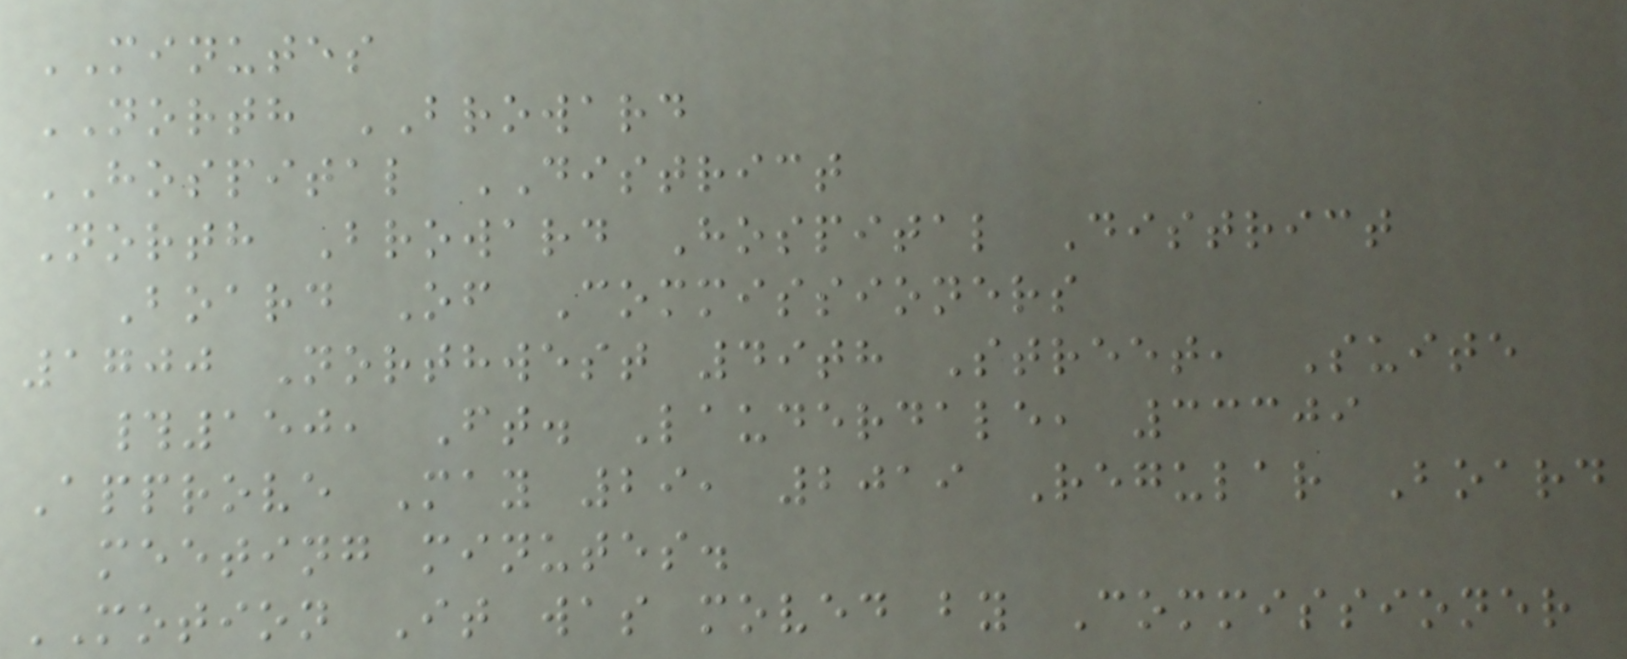MINUTES
NORTH BROWARD
HOSPITAL DISTRICT
North Broward Hospital District
Board Of Commissioners
1700 Northwest 49th Street, Suite
#150, Ft. Lauderdale, 33309
Approve May 29, 2019 Regular Board
meeting minutes.
MOTION It was moved by Commissioner
